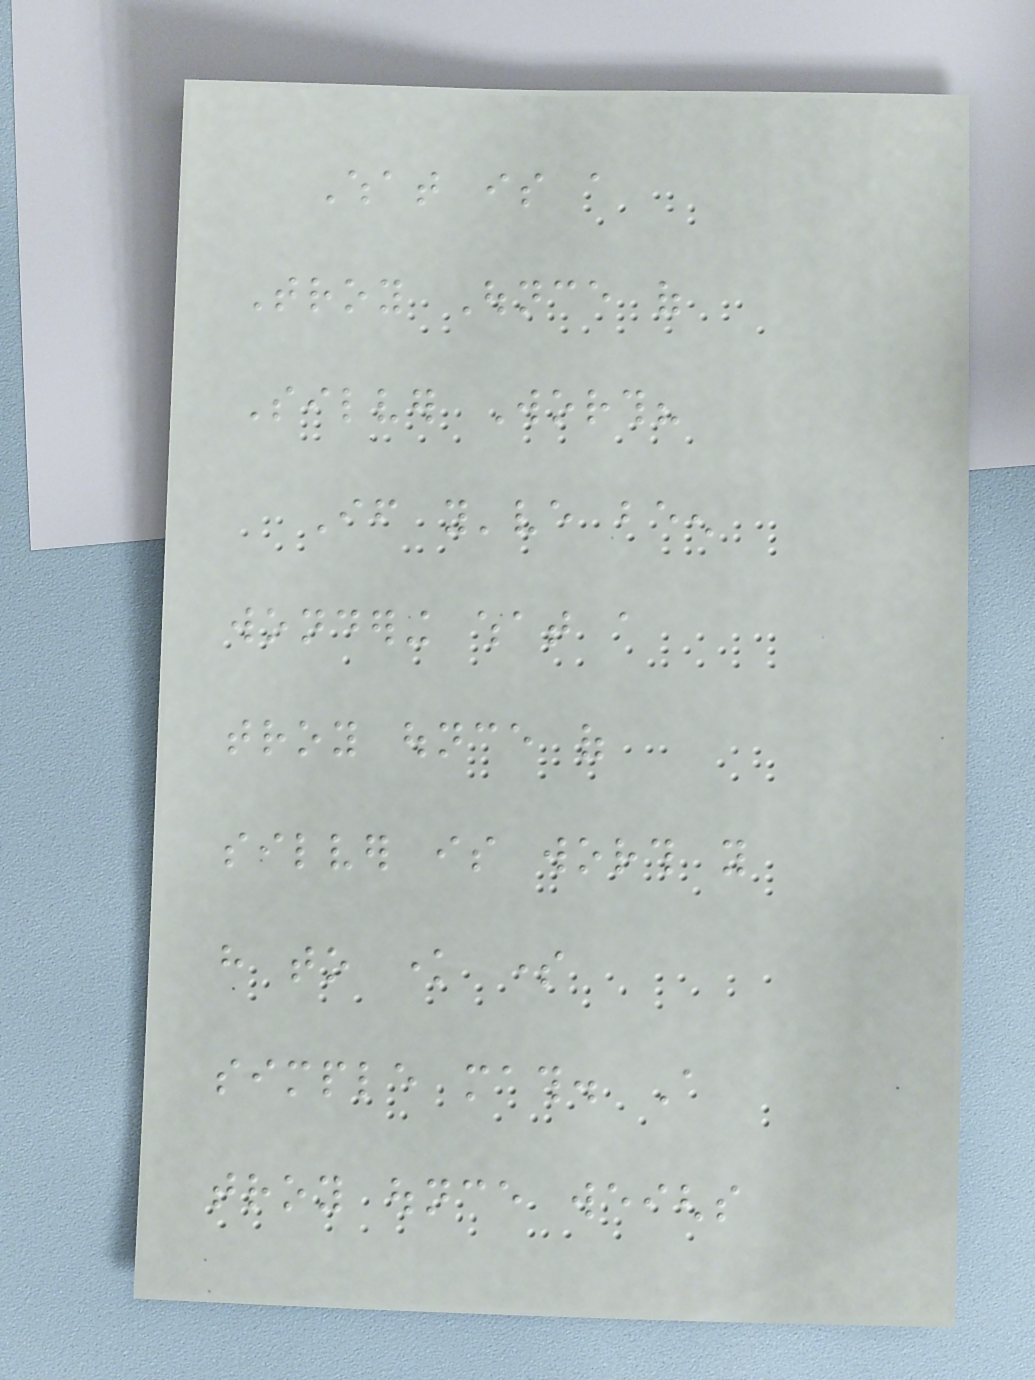What is a
Troy Ounce of
Silver Worth?
If you've been
wondering what a
troy ounce of
silver is worth you
have to know some
simple math. A
troy ounce weighs
